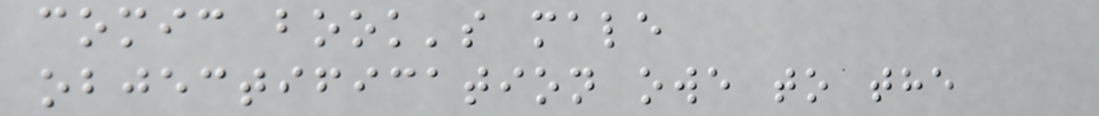comic book's male
objectification owe to the
